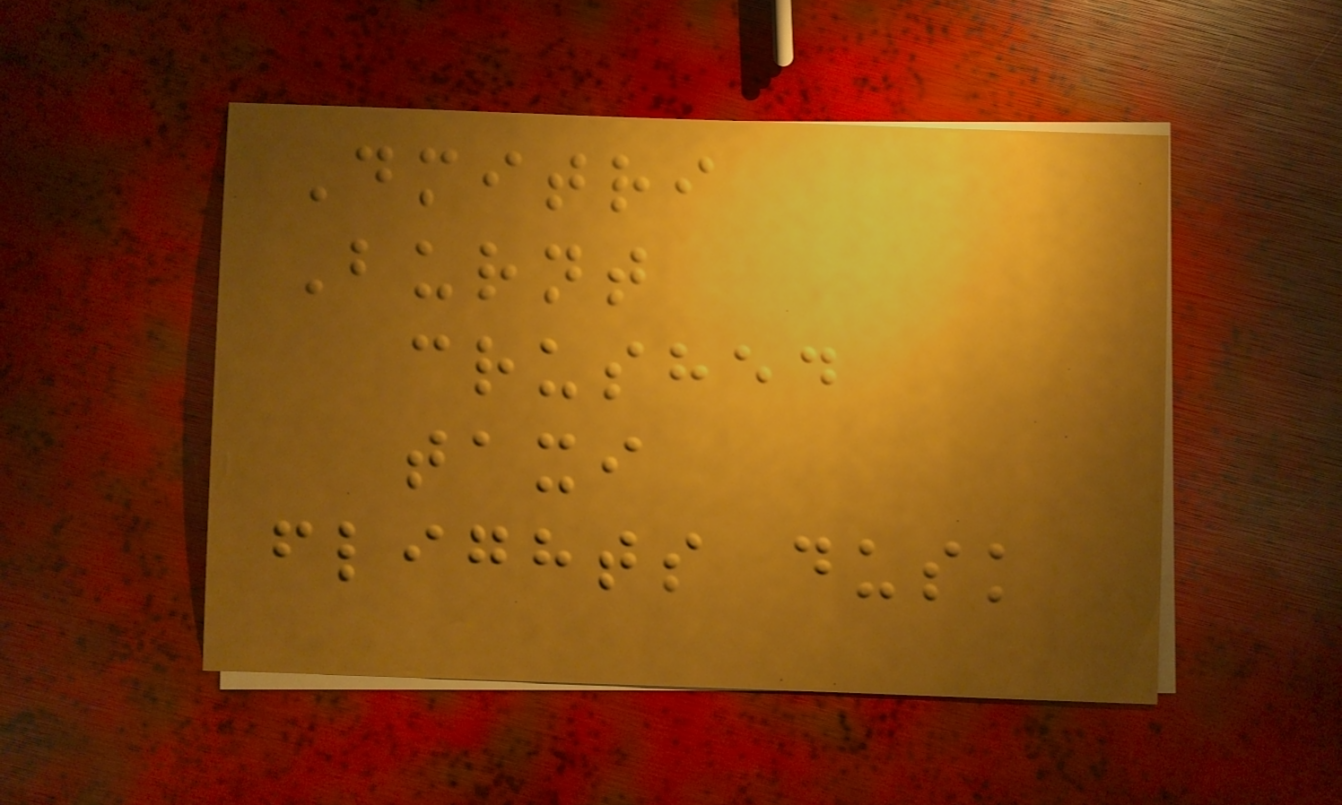Dmitri
Burnt
crushed
taxi
flights dusk
